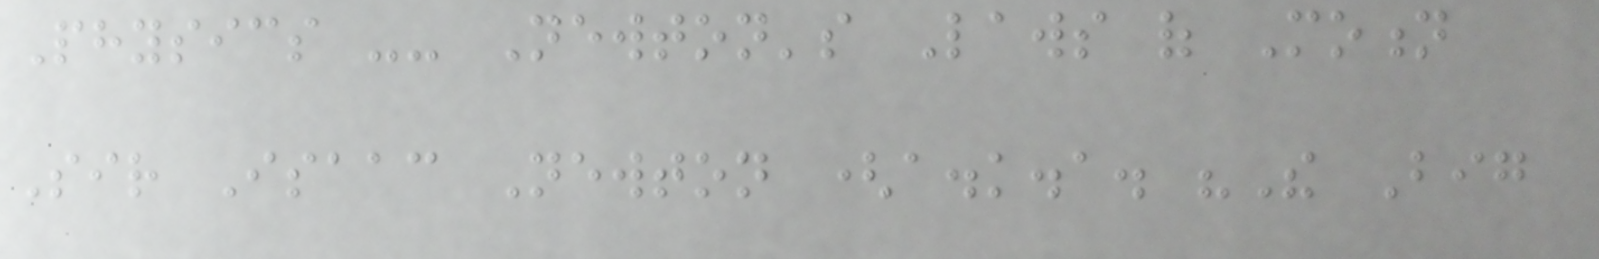Physics -- Newton's Laws of Motion
Sir Isaac Newton (a.k.a. "The Big
